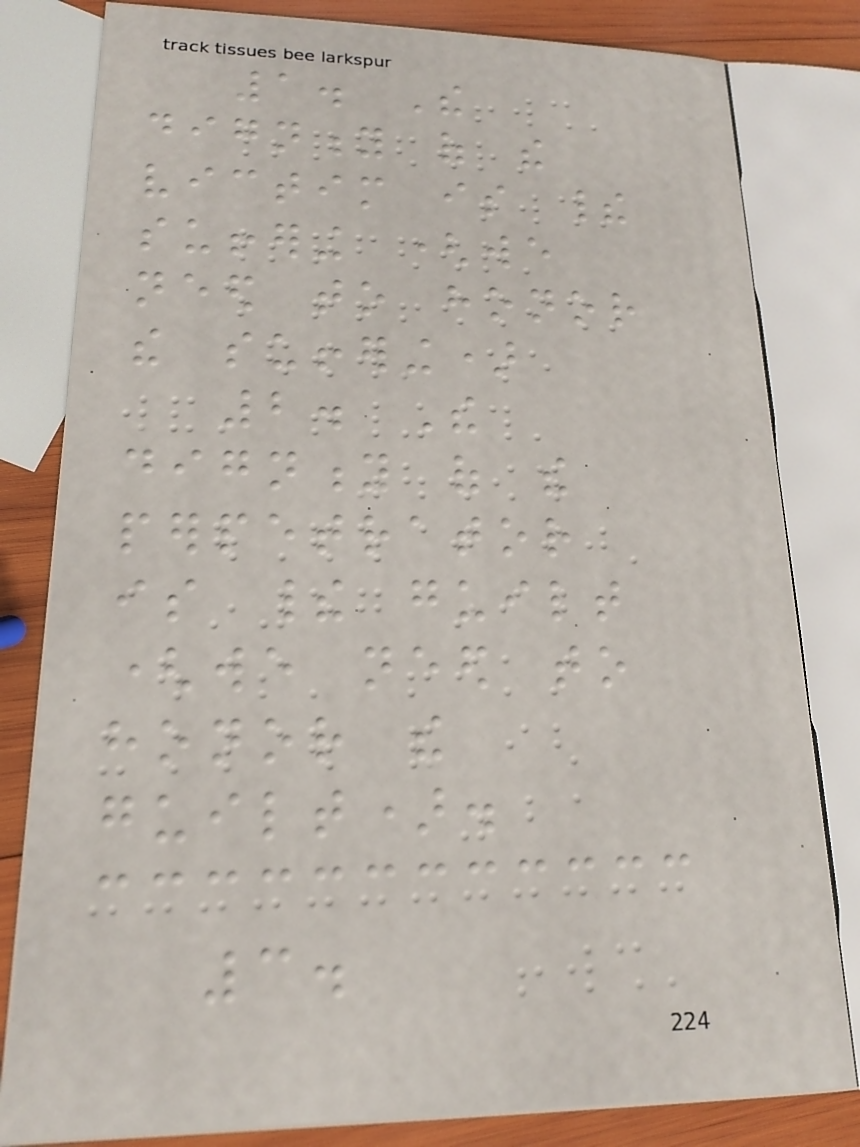1. The
dignity of the
victim is their
suffering (we
need to honor
the suffering)
2. The
dignity of the
perpetrator
is their guilt
(we need to
honor the
guilt).
3.
